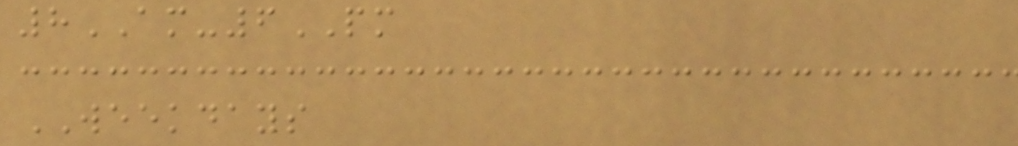8AM-6PM
WEEKDAYS
